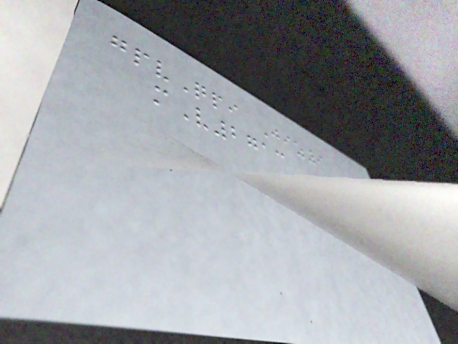gpvQpi Jiz9
mV2713
